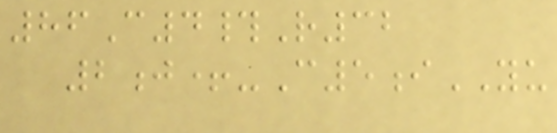86C4#R32
2j+-C5iYU
